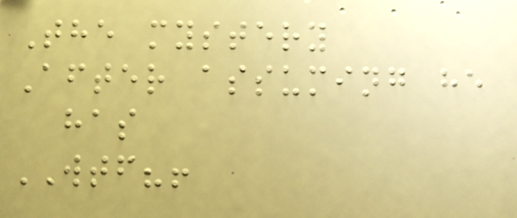The mystery
After assuming he
has
WTF?!
